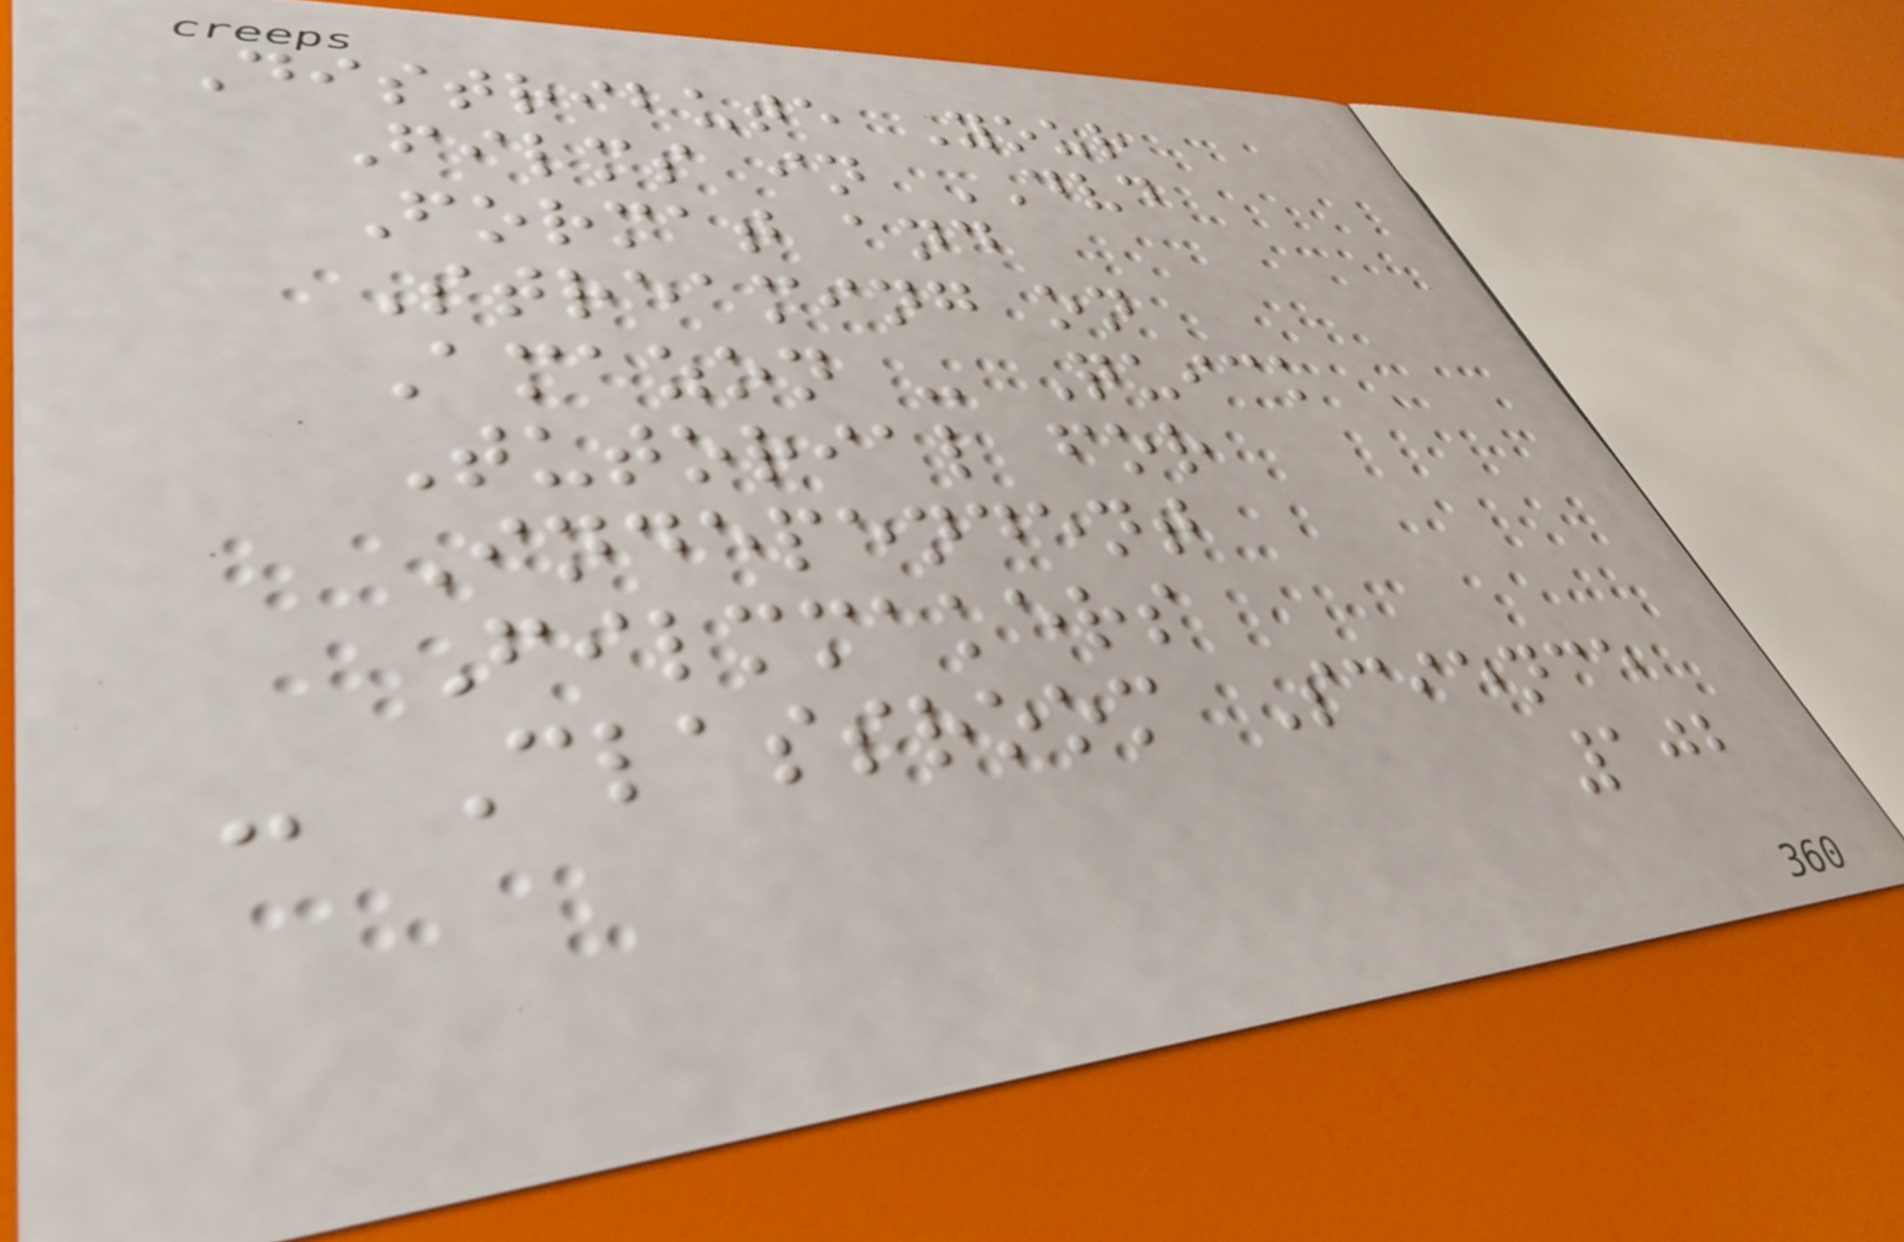Distribute Your
Films in DVD
Format and
Streaming on
Amazon - Quick
Tutorial for
Independent
Filmmakers
- Classroom Science
102
